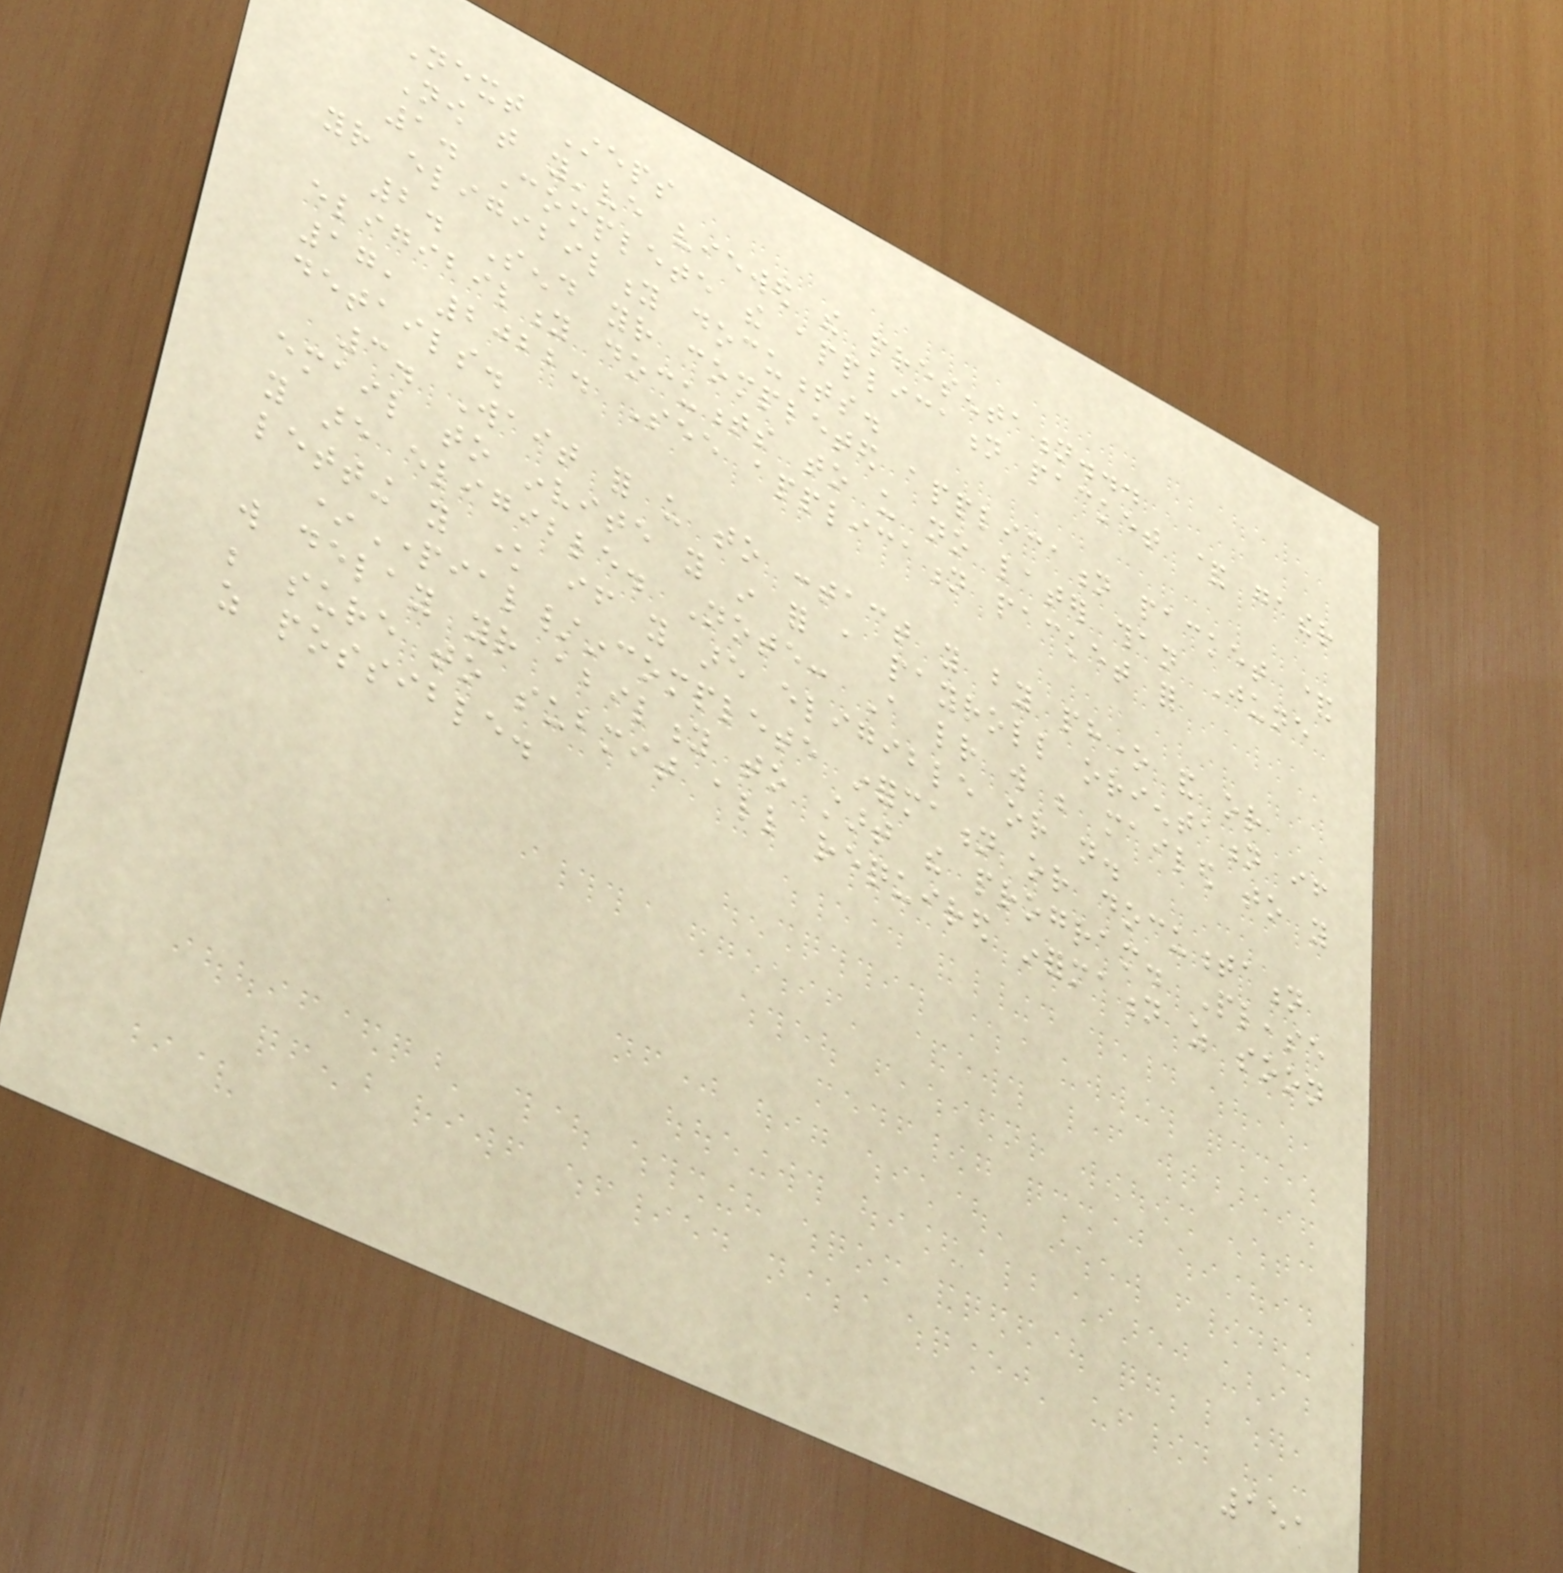Next Steps
Now that you've viewed the presentation...
1. Complete the application packet & gather
your eligibility documents.
2. Send your completed application packet &
eligibility documents to us no later than June
17, 2022. See application packet for
details.
3. Wait for us to contact you by phone and or
email to invite you in for a payroll orientation if
you are eligible. Note: A letter will be mailed to you
letting you know if you are eligible or not.
*Partial/incomplete information or documentation
will delay your ability to start the program. Please
be sure to submit all required information as soon
as possible.
151
